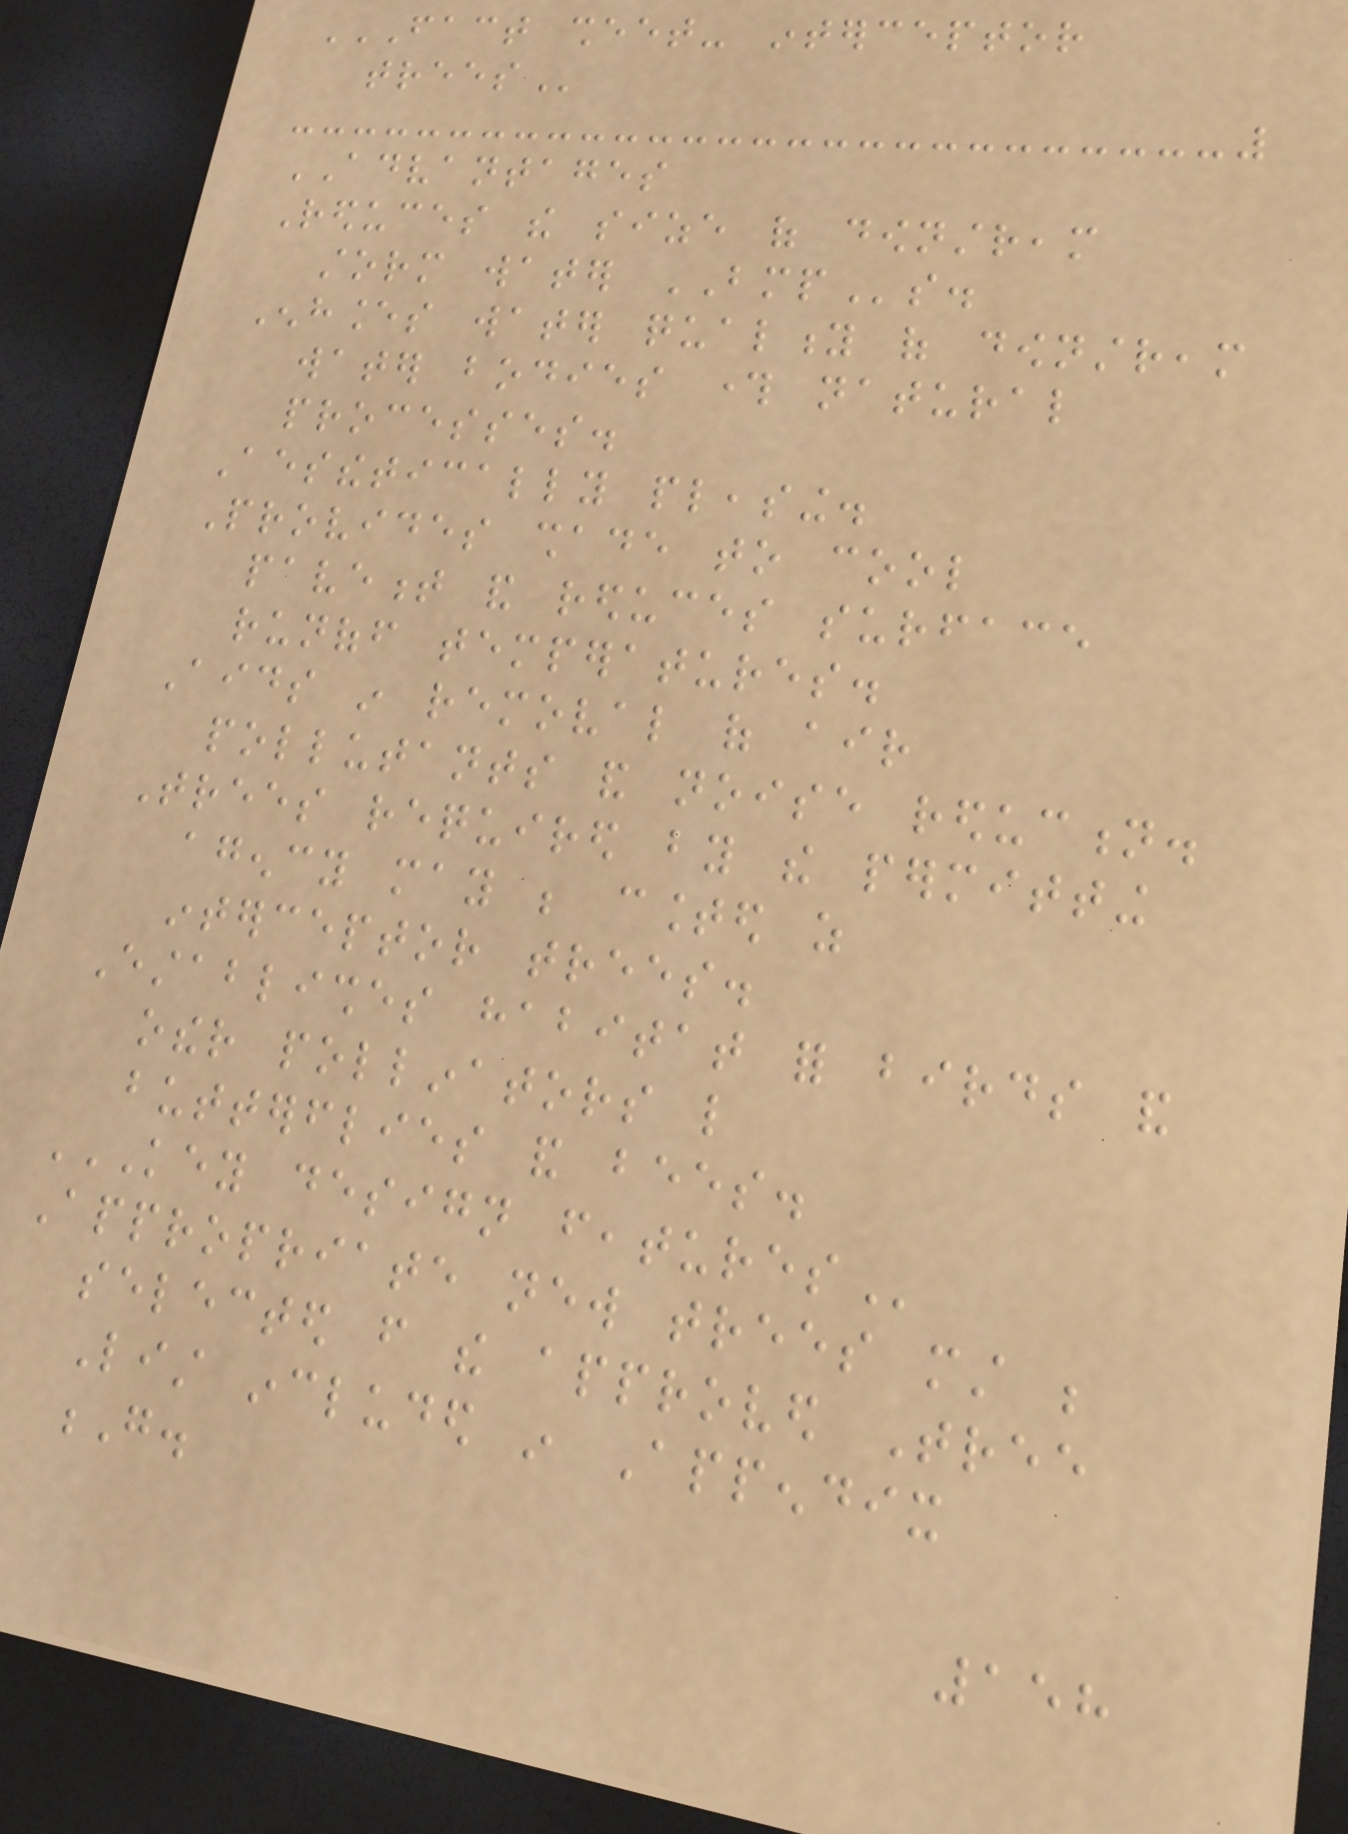FACT SHEET- INTERCEPTOR
TREES
ADVANTAGES
Reduces the size of downstream
storm water BMPs.
Enhances water quality of downstream
water bodies through natural
processes.
Aesthetically pleasing.
Provides shade to cool
pavement and reduces surface
runoff temperatures.
Aids in removal of air
pollutants and noise reduction.
Trees required by the permitting
agency may be counted as
interceptor trees.
Establishes habitat for birds and
other pollinators like
butterflies and bees.
KEY DESIGN FEATURES
Appropriate new trees must be
selected from the approved Tree
List included in Appendix
G.
158
